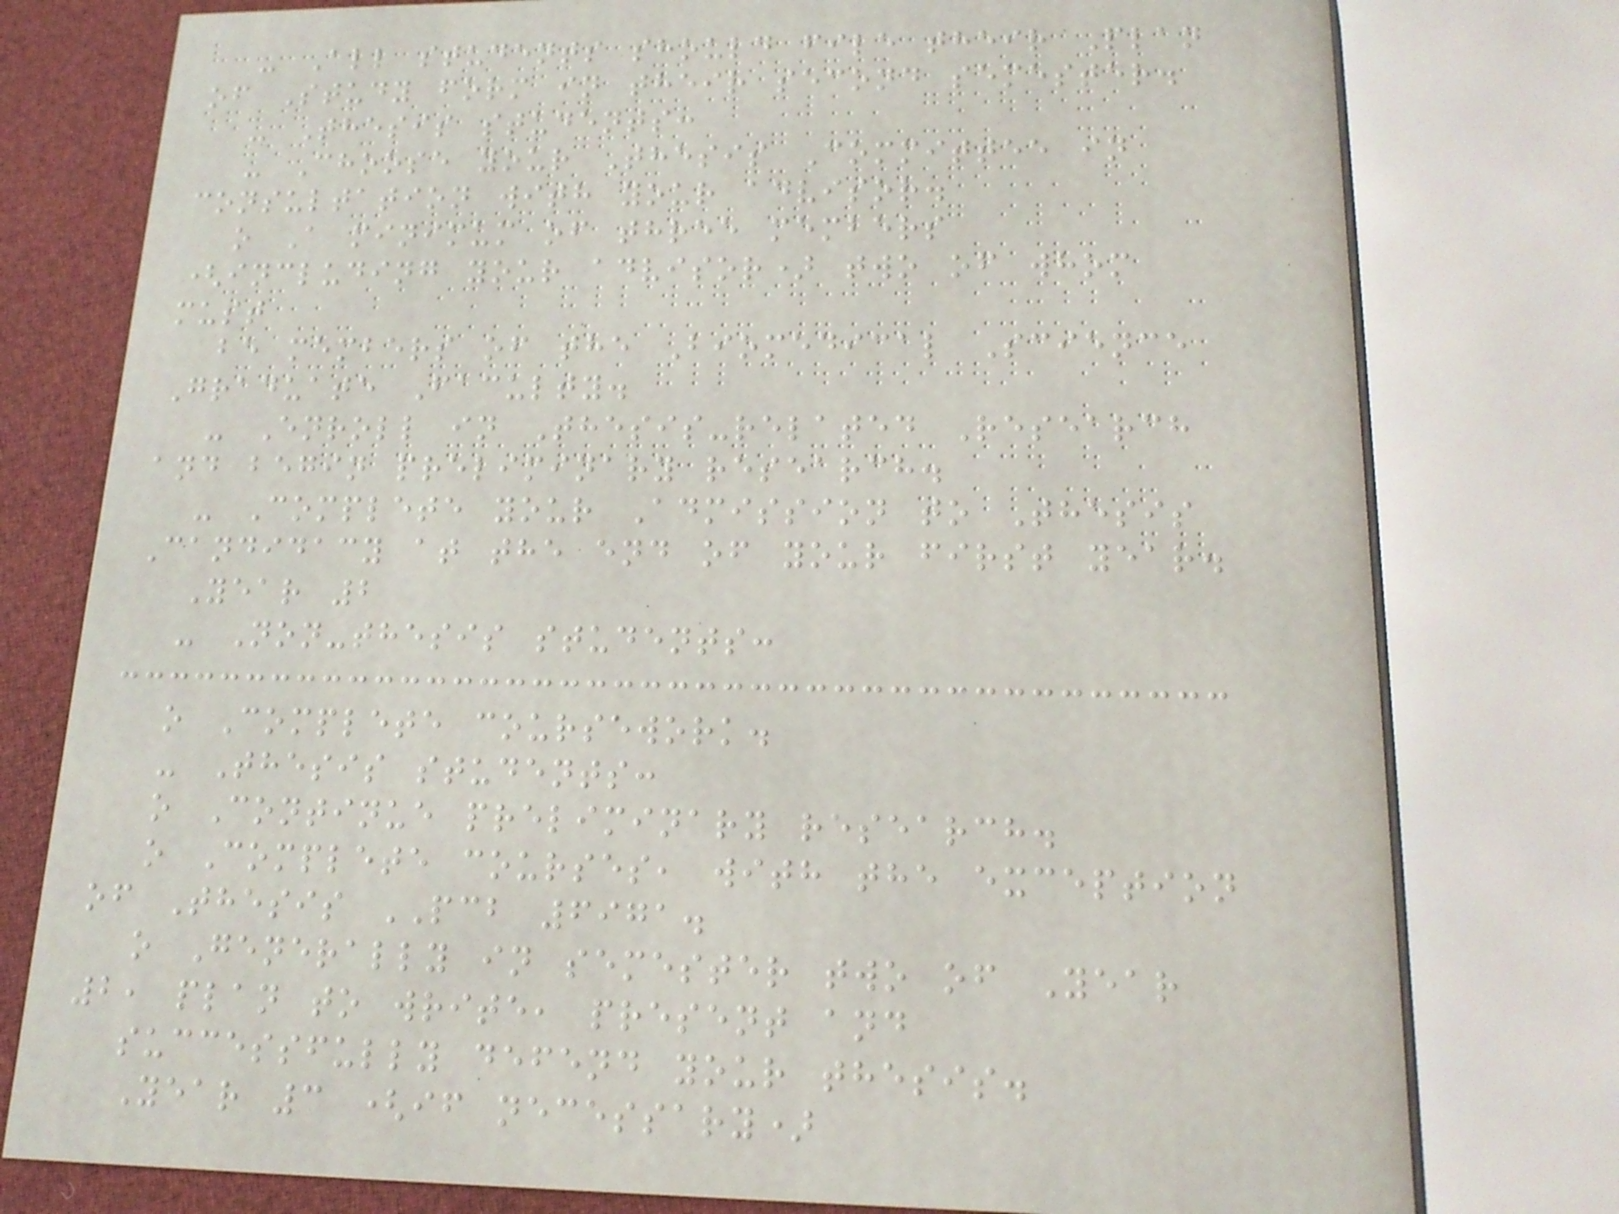- All students should file their Plan
of Study form in their second semester.
- Thesis students:
- Choose your Thesis Committee in
consultation with your advisor.
o A minimum of three members
(including your advisor) two of whom
must
be members of the Biomedical Science
Graduate Faculty.
- Enroll in Thesis-related Research
and begin preliminary research.
- Complete your Admission to Thesis
Candidacy at the end of your first year.
Year 2
- Non-thesis students:
o Complete coursework.
- Thesis students:
o Continue preliminary research.
o Complete courses, with the exception
of Thesis PCB 6971.
o Generally in semester two of Year
2, plan to write, present and
successfully defend your thesis.
Year 3 (if necessary)
